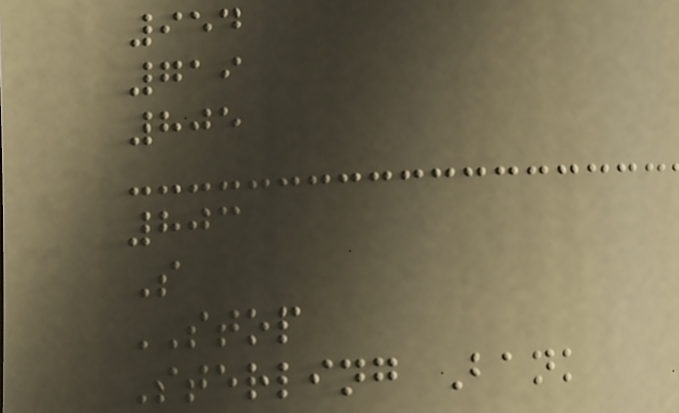954
719
805
803
S
STOP
Sterling Bank
